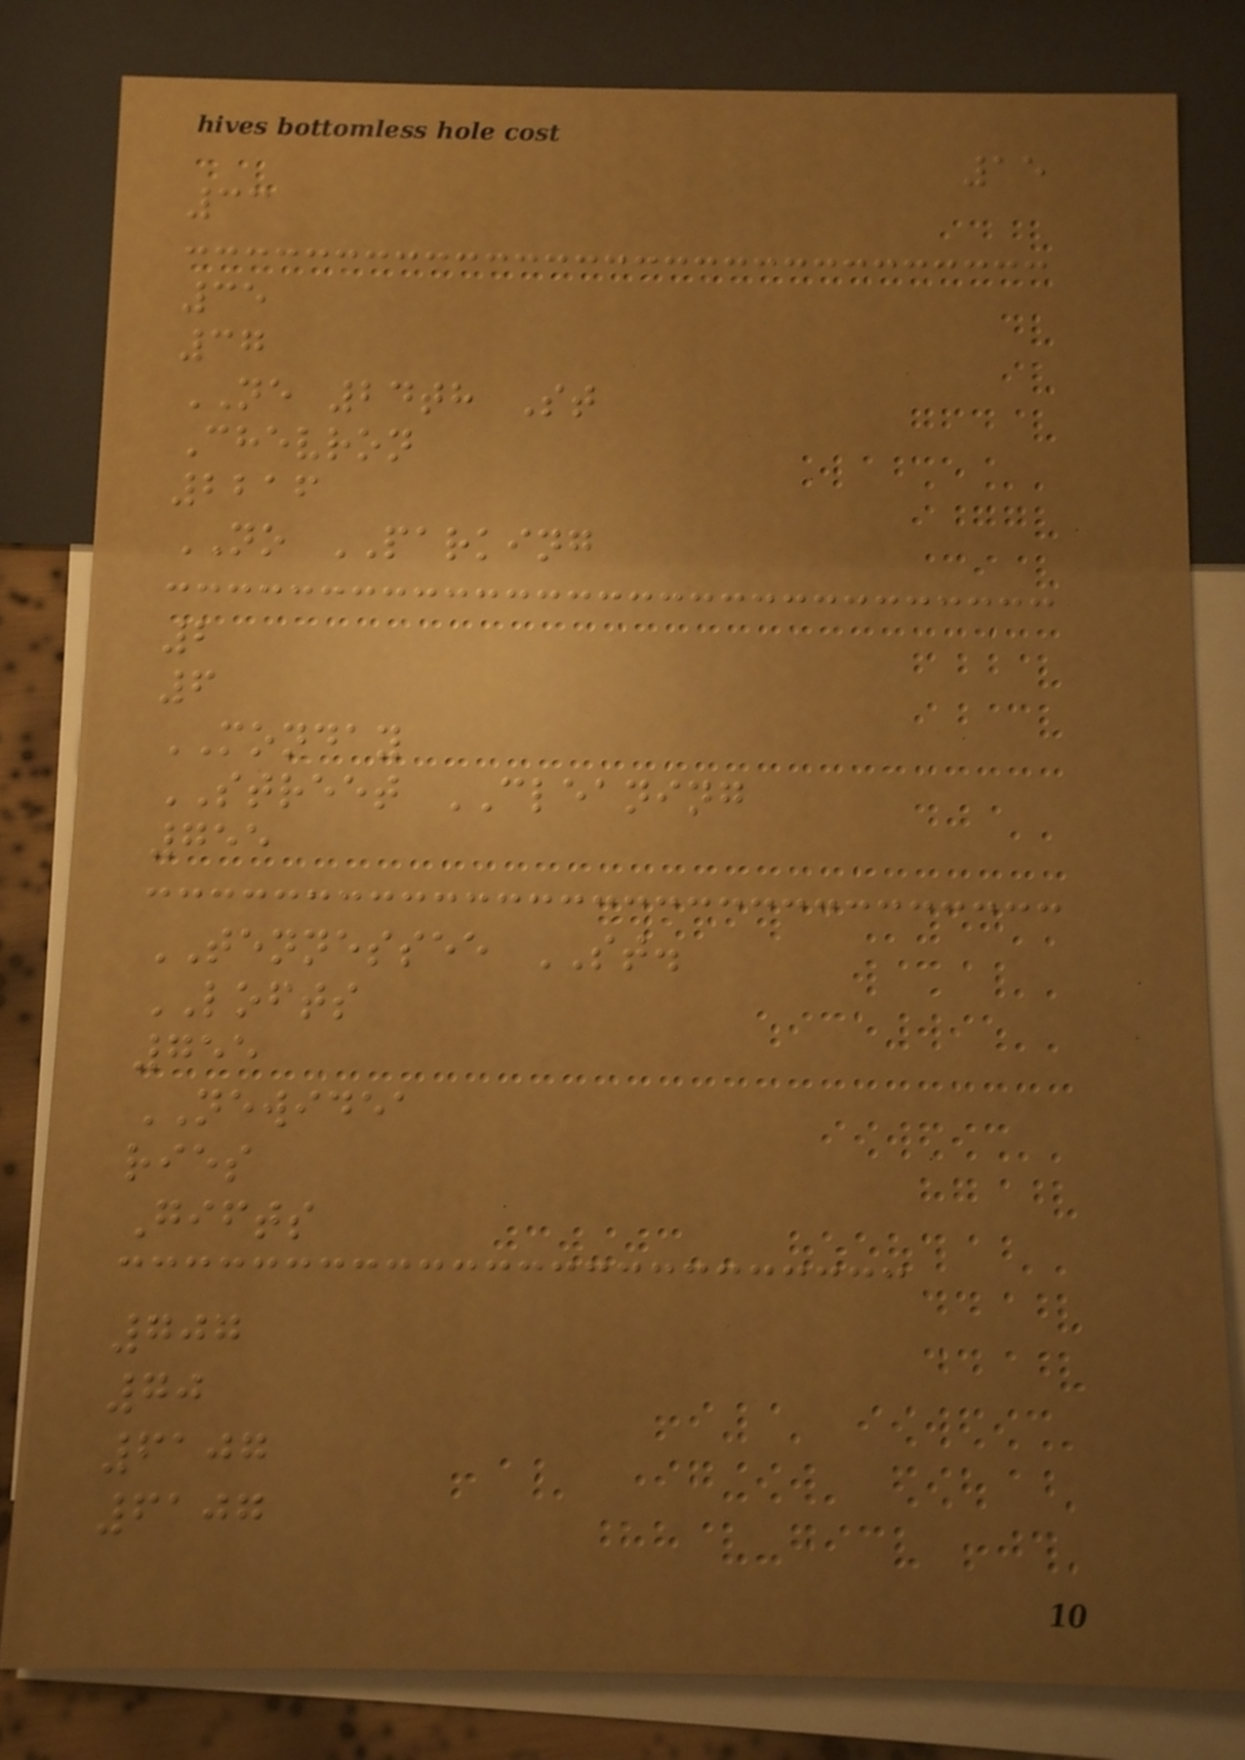15
33
35
37
NE 24th St
Chevron
2216
NO PARKING
2
6
MONDAY
STREET CLEANING
755
TENNESSEE ST.
LOFTS
755
NEWIDEA
ries
Gifts
707
70
6107
6107
